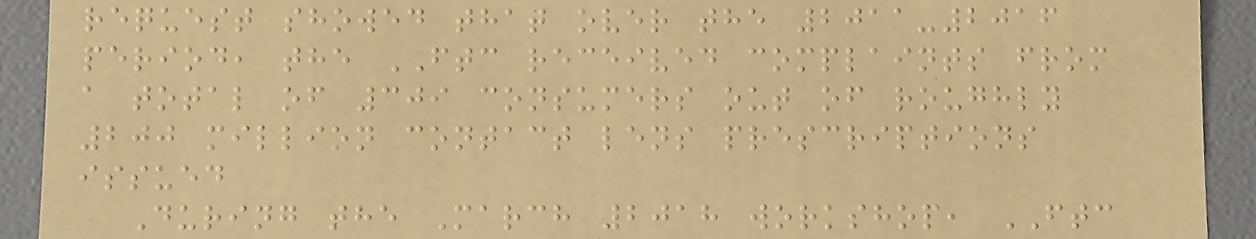request showed that over the 2011-2016
period, the FTC received complaints from
a total of 309 consumers out of roughly
200 million contact lens prescriptions
issued
During the March 2018 workshop, FTC
